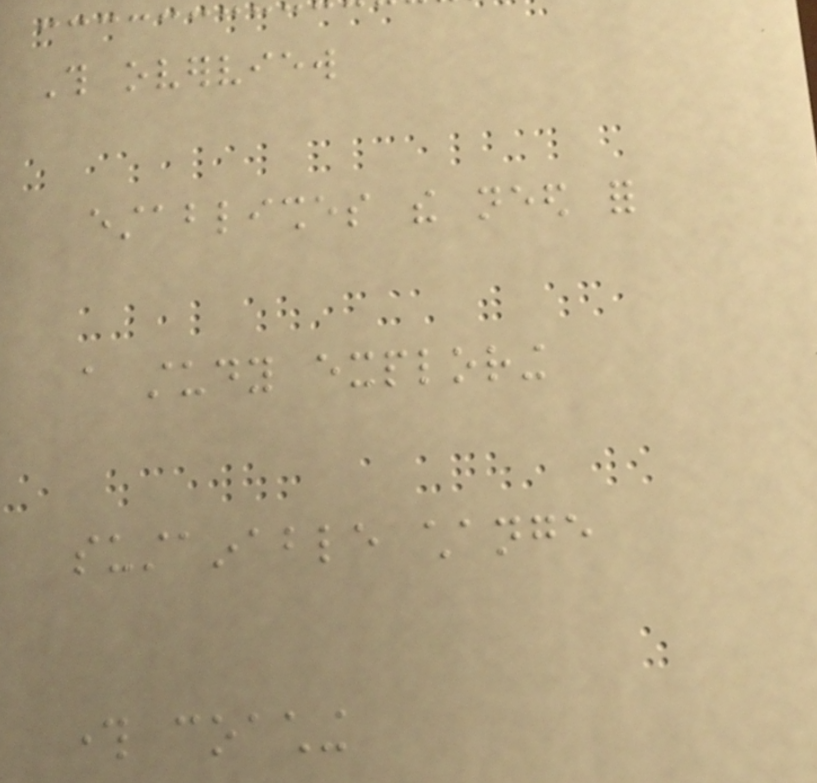This overview
establishes the need for
a study exploring
sustainable change
through coaching
